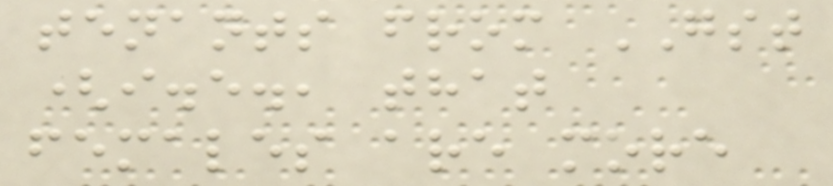tenants from GST
(i.e., that
females are more
